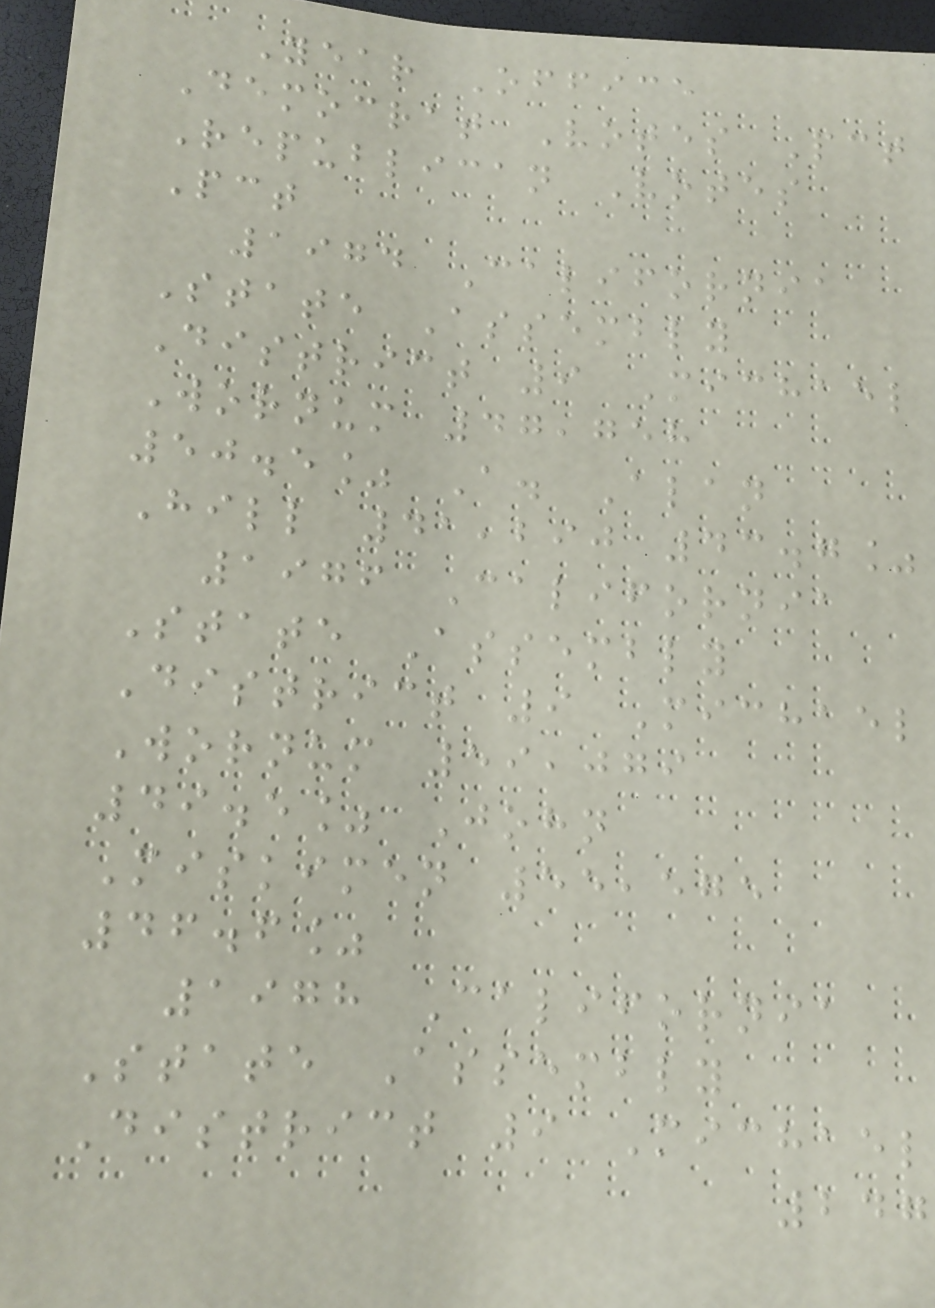Year Office
Democrat Votes Pct
Republican Votes
Pct
1974 California
State Assembly
District 9 Michael
Wornum 47,758
50.5% A. Alan
Hill 41,290 43.7%
1976 California
State Assembly
District 9 Michael
Wornum 59,079
49.5% John
Miskimen 55,575
46.6%
1978 California
State Assembly
District 9 Michael
247
